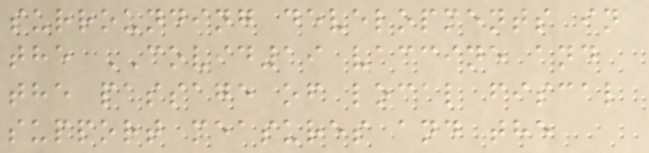surrounding developments in
the COVID19 vaccine and
the passage of local fiscal
support measures and the
